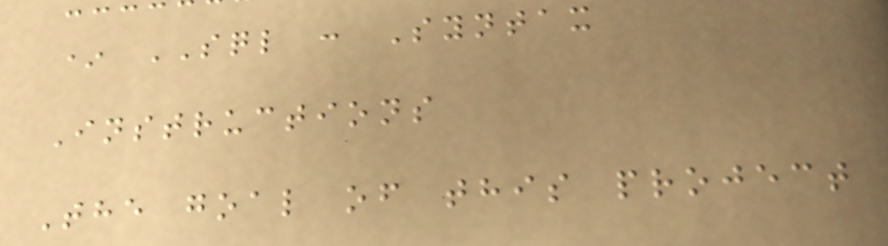* SQL : Syntax
Instructions
The goal of this project
